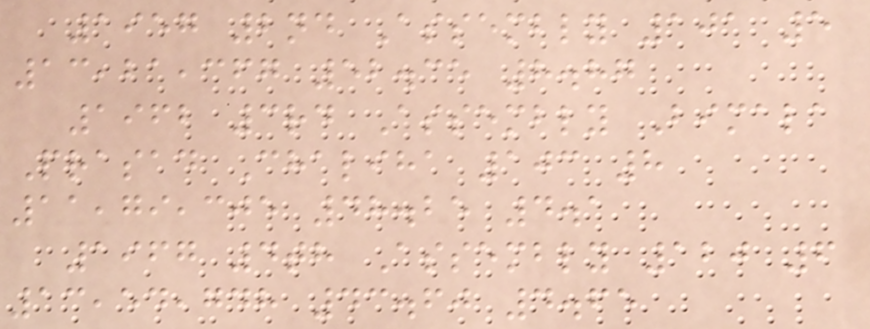1957 2nd Assembly 101 5
13,21,367 52.35 8.87
1962 3rd Assembly Bimala
Prasad Chaliha 103 8
11,79,305 48.25 4.1
1967 4th Assembly 120 6
13,54,748 43.60 4.65
